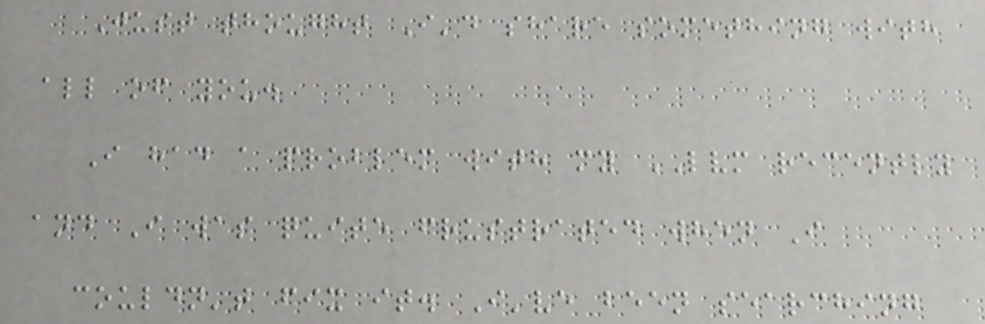Just thought I'd share something with
all of you.
I had a problem with my LVM recently
and I was quite frustrated when I
couldn't fix it. I've been searching
